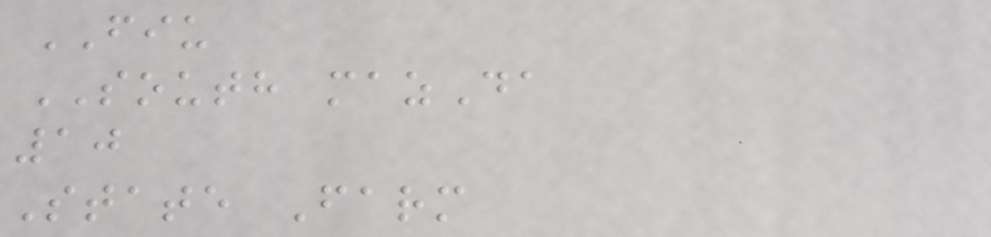FIU
SOUTH mazDa
10
State Farm
